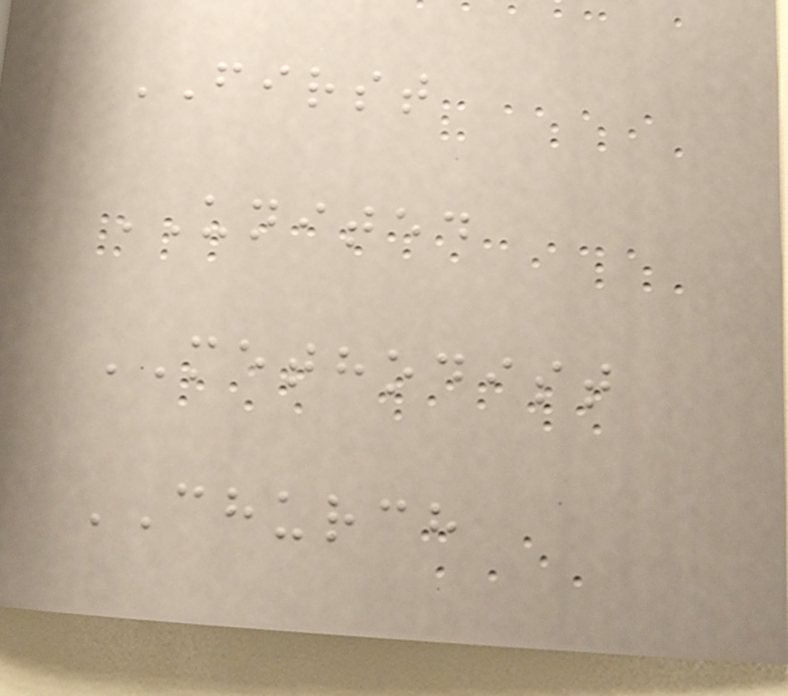FIRST
UNITED
METHODIST
CHURCH
